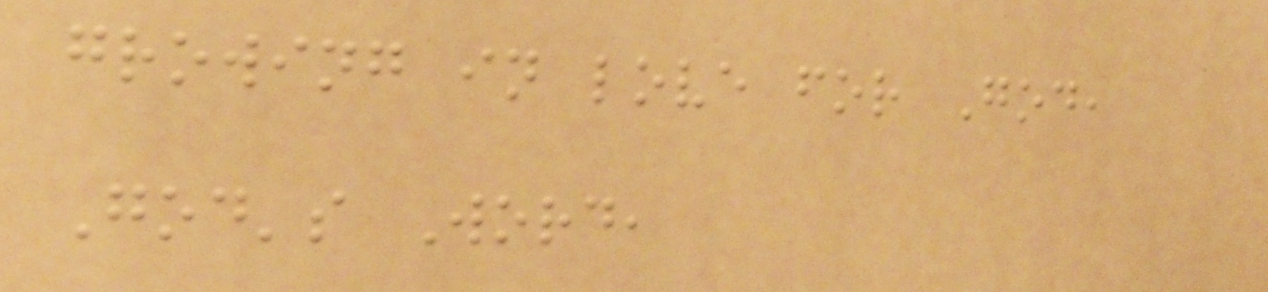growing in love for God,
God's Word,
